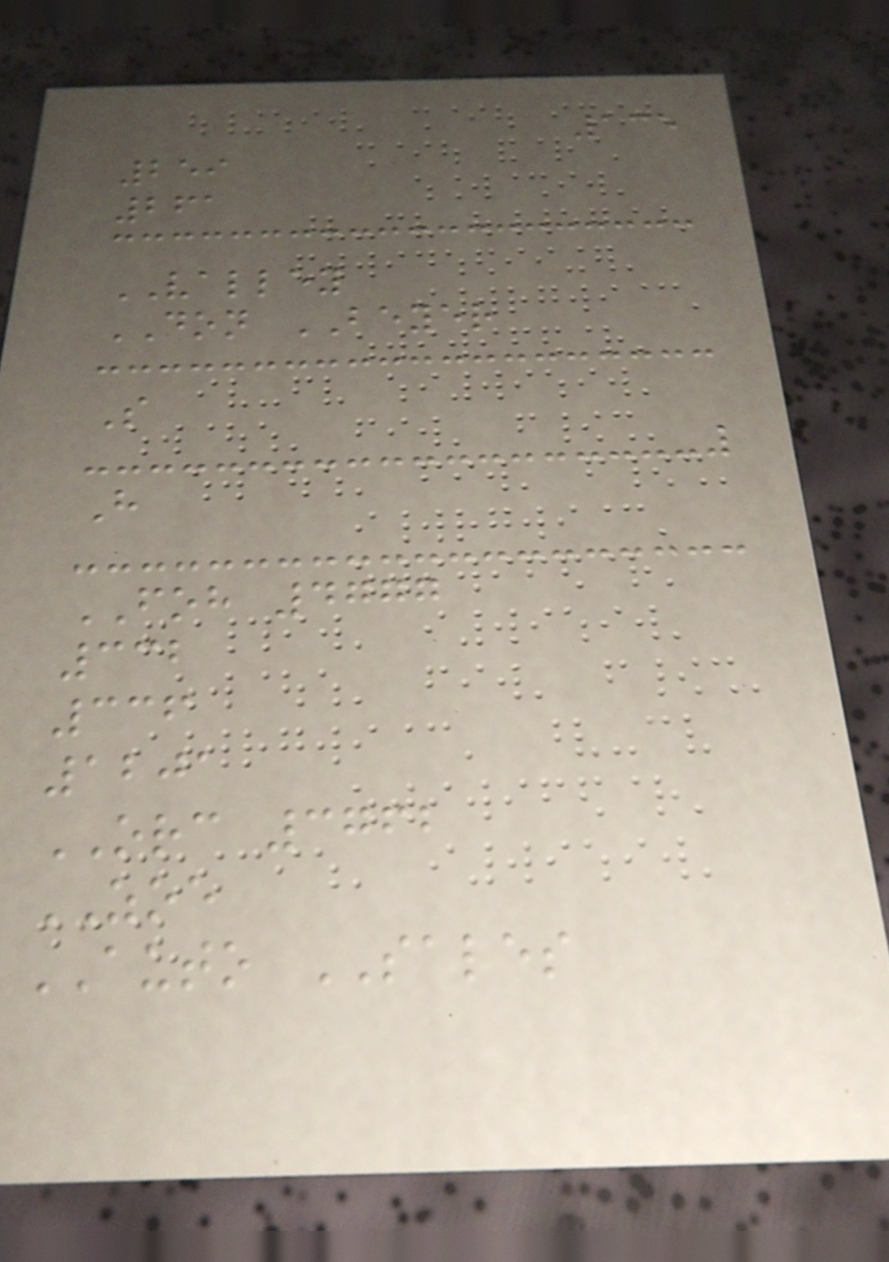135
259
261
VALLEY
DON BEYER
S
H
FOH 4777
332
336
1201
ORC 3762
ZOE
AUTO SALES
